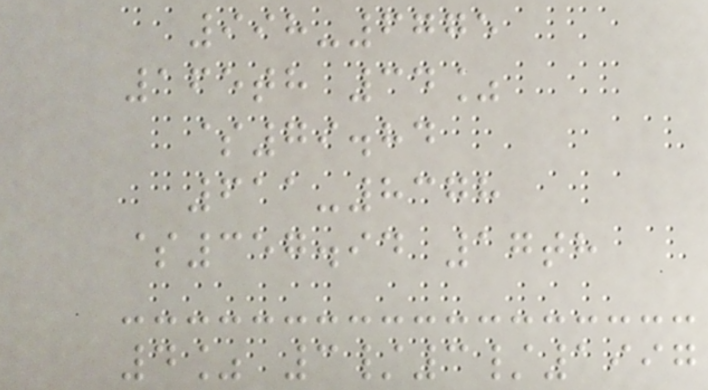998-6775
165th 34%
$79.84
611-8378
$357.94 17th
4% 3/3/1997
